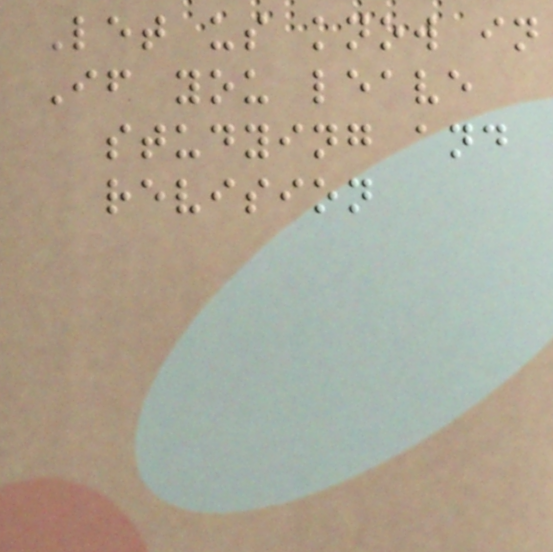Let us know in
If you leave
studying and
revision
